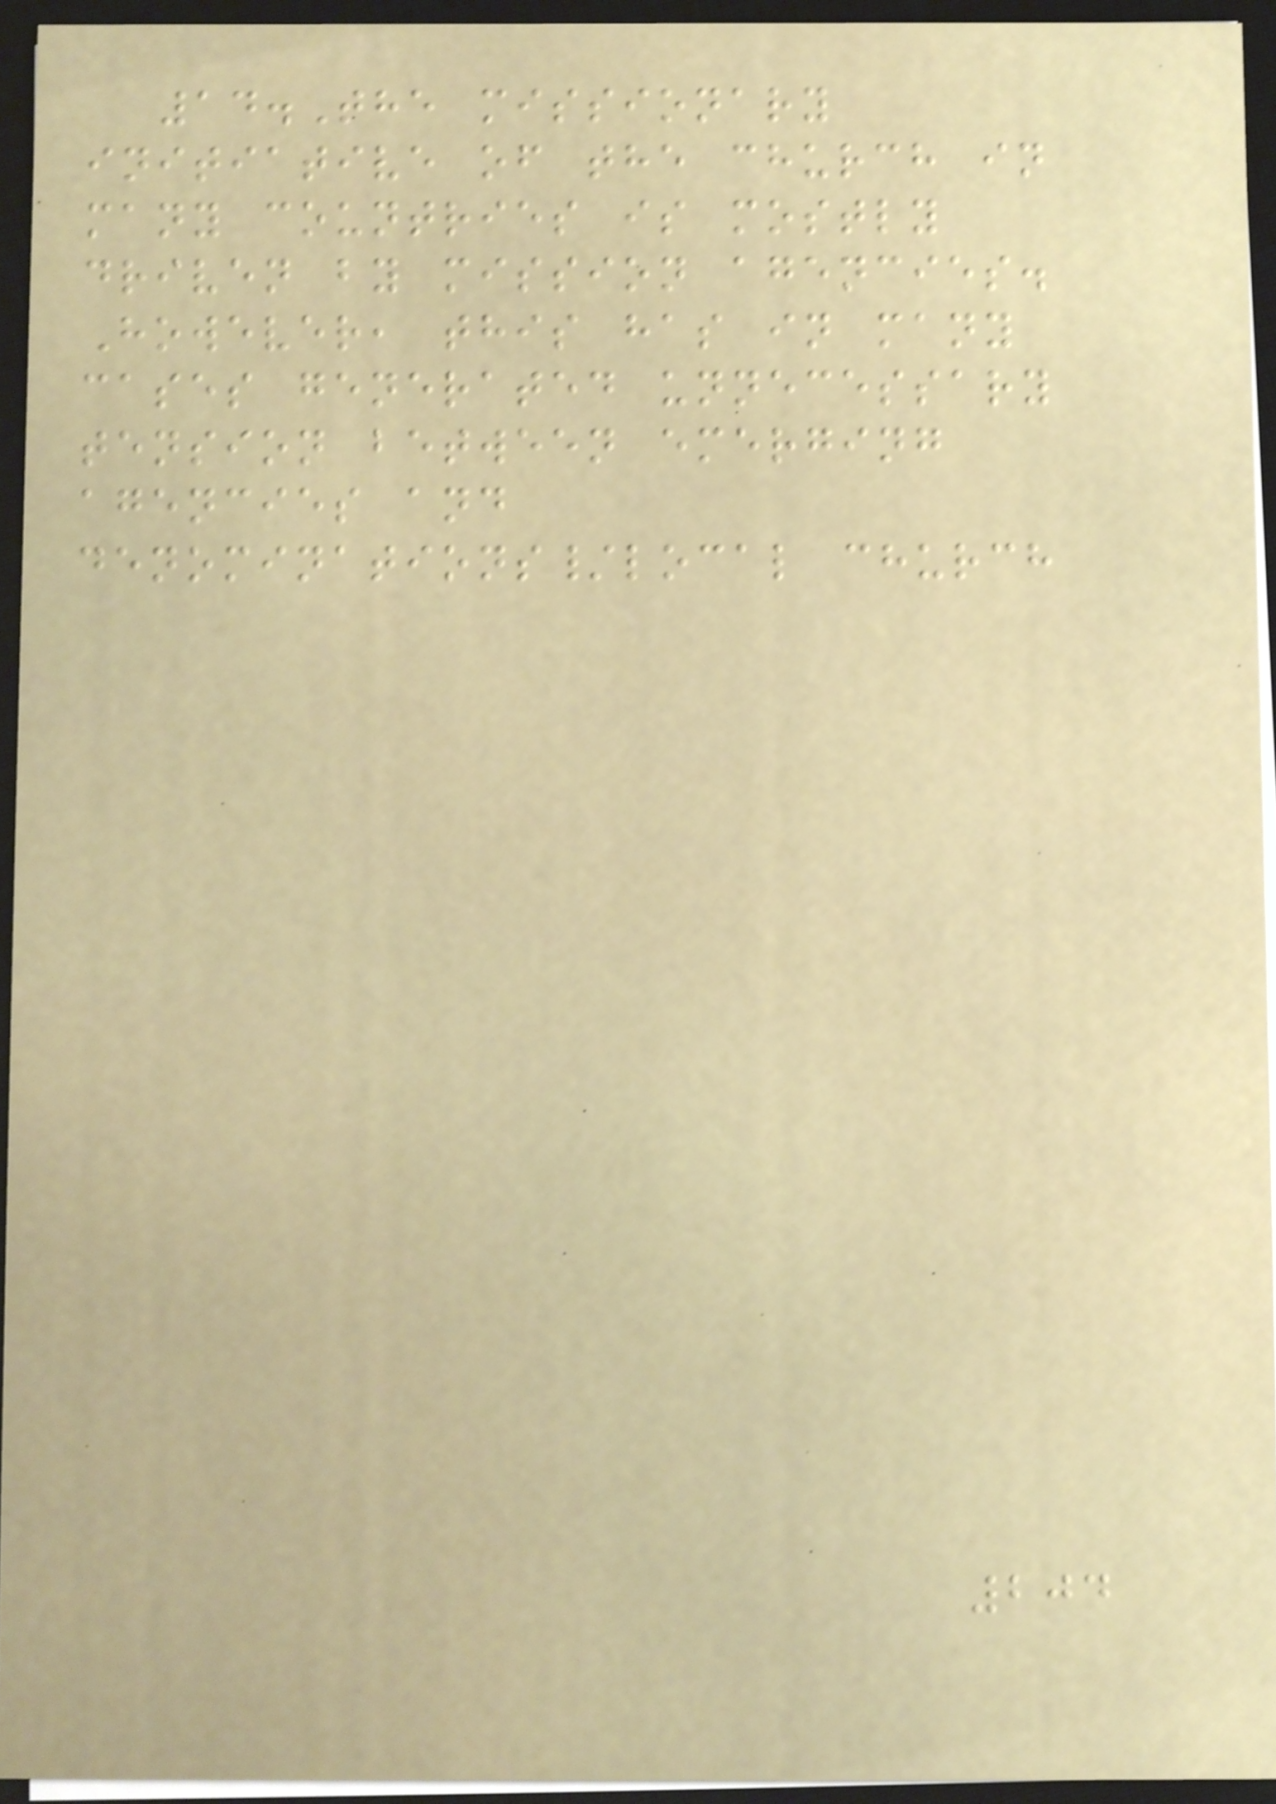14.The missionary
initiative of the church in
many countries is mostly
driven by mission agencies.
However, this has in many
cases generated unnecessary
tension between emerging
agencies and
denominations/local church
204
